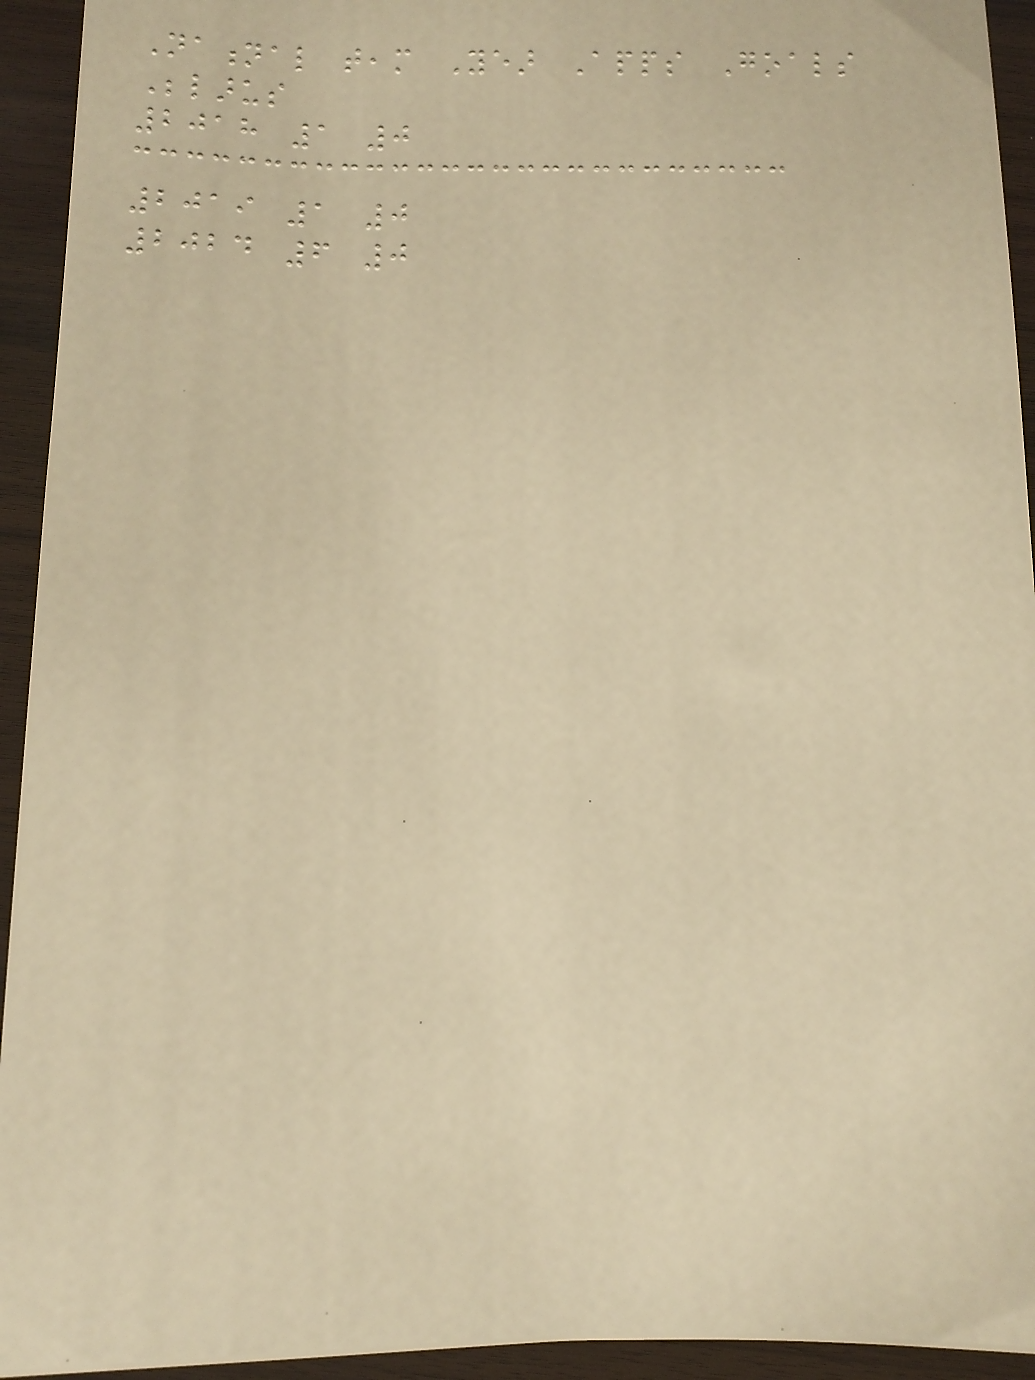National team Year Apps Goals
Belarus
2018 1 0
2019 1 0
2024 6 0
